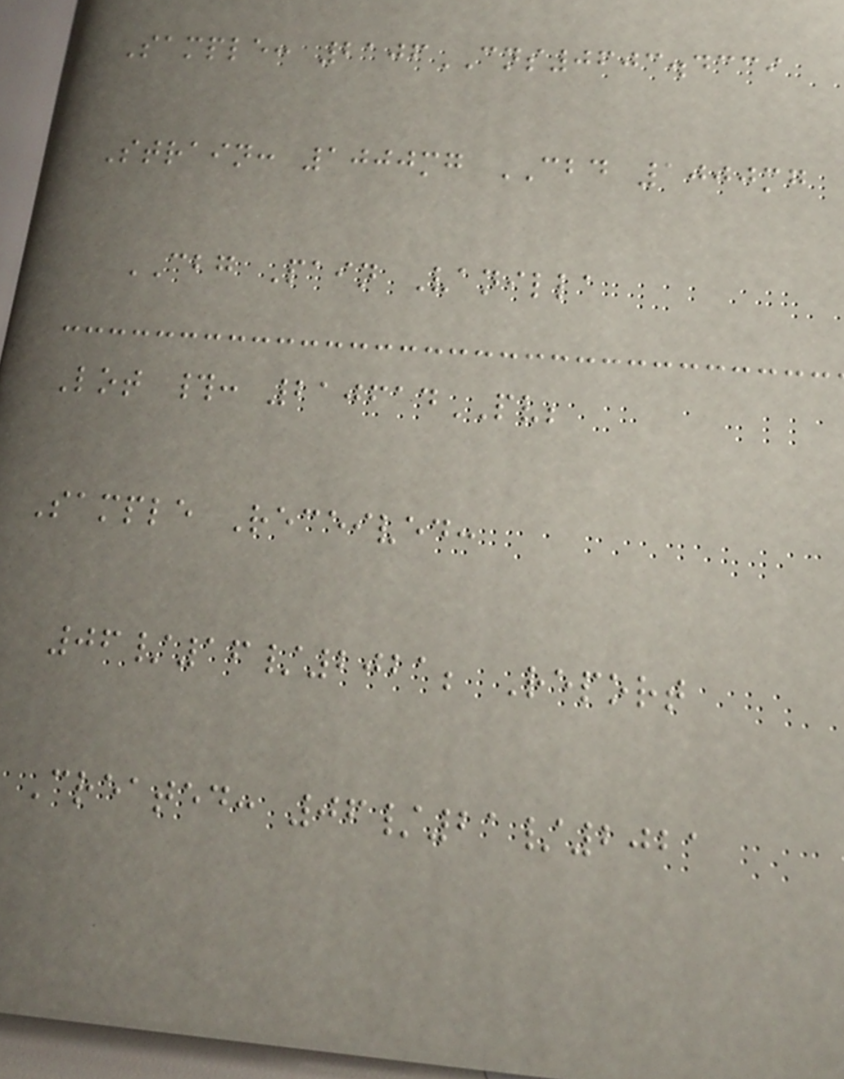Sample: 2106CNS0603.4339
Strain: 1000mg CBD 1000mg
CBG Pain Vanilla
Lot #: 210614PV;
Sample Received:
06/16/2021; Report
Created: 06/21/2021
